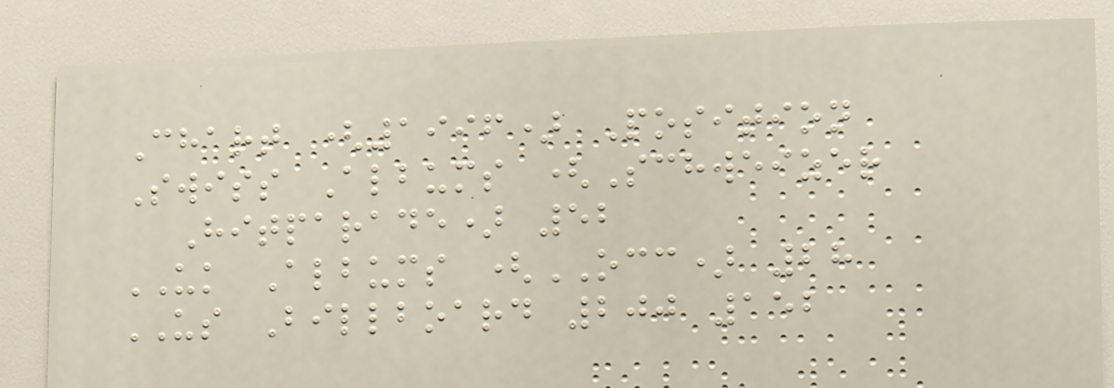Chart (1996) Position
Swiss Albums (Schweizer
Hitparade) 52
UK Albums (OCC) 28
US Billboard 200 152
